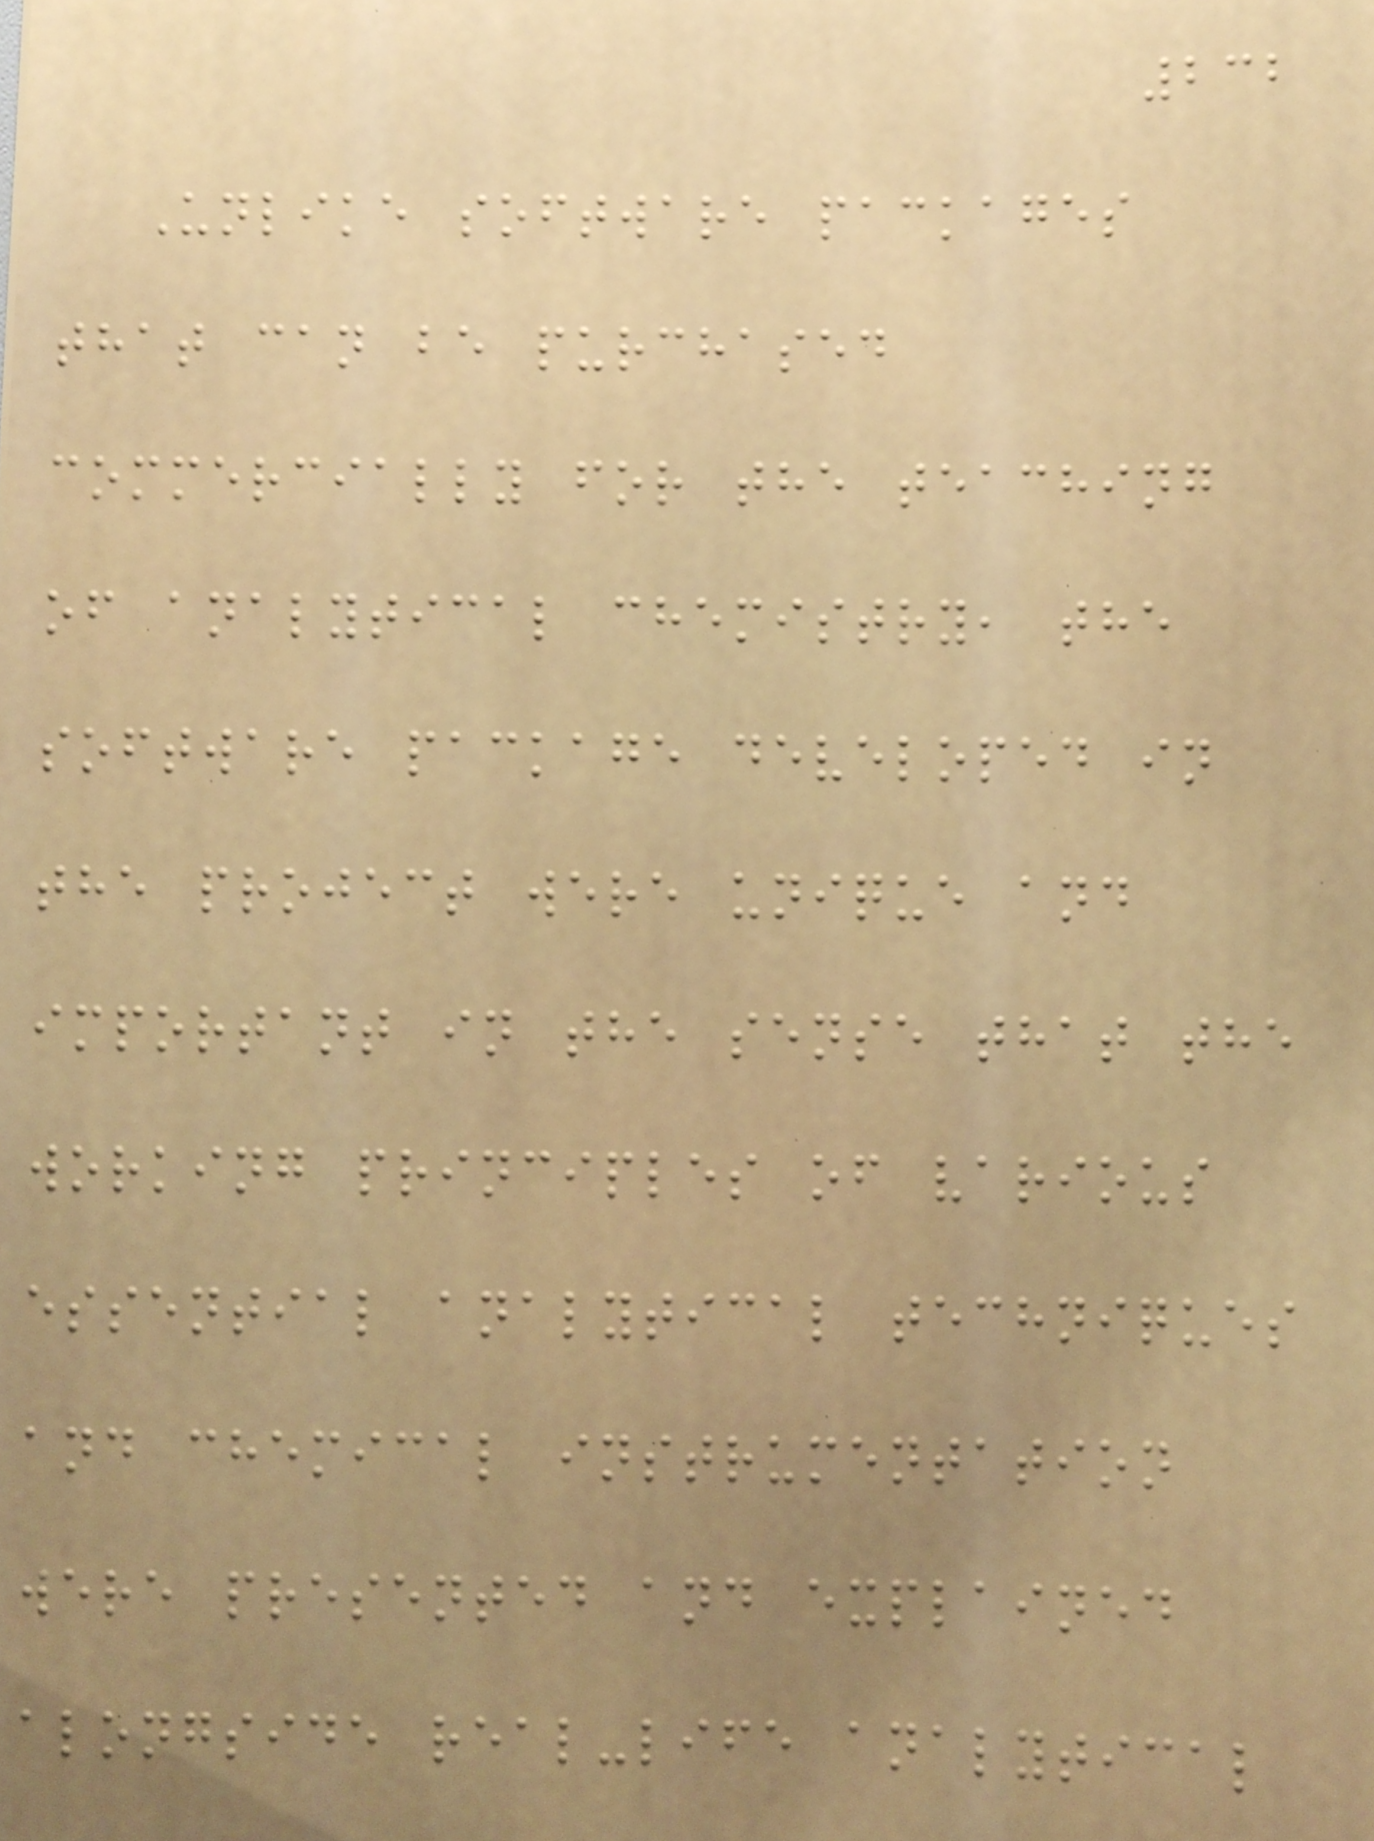232
Unlike software packages
that can be purchased
commercially for the teaching
of analytical chemistry, the
software package developed in
the project were unique and
important in the sense that the
working principles of various
essential analytical techniques
and chemical instrumentation
were presented and explained
alongside real-life analytical
